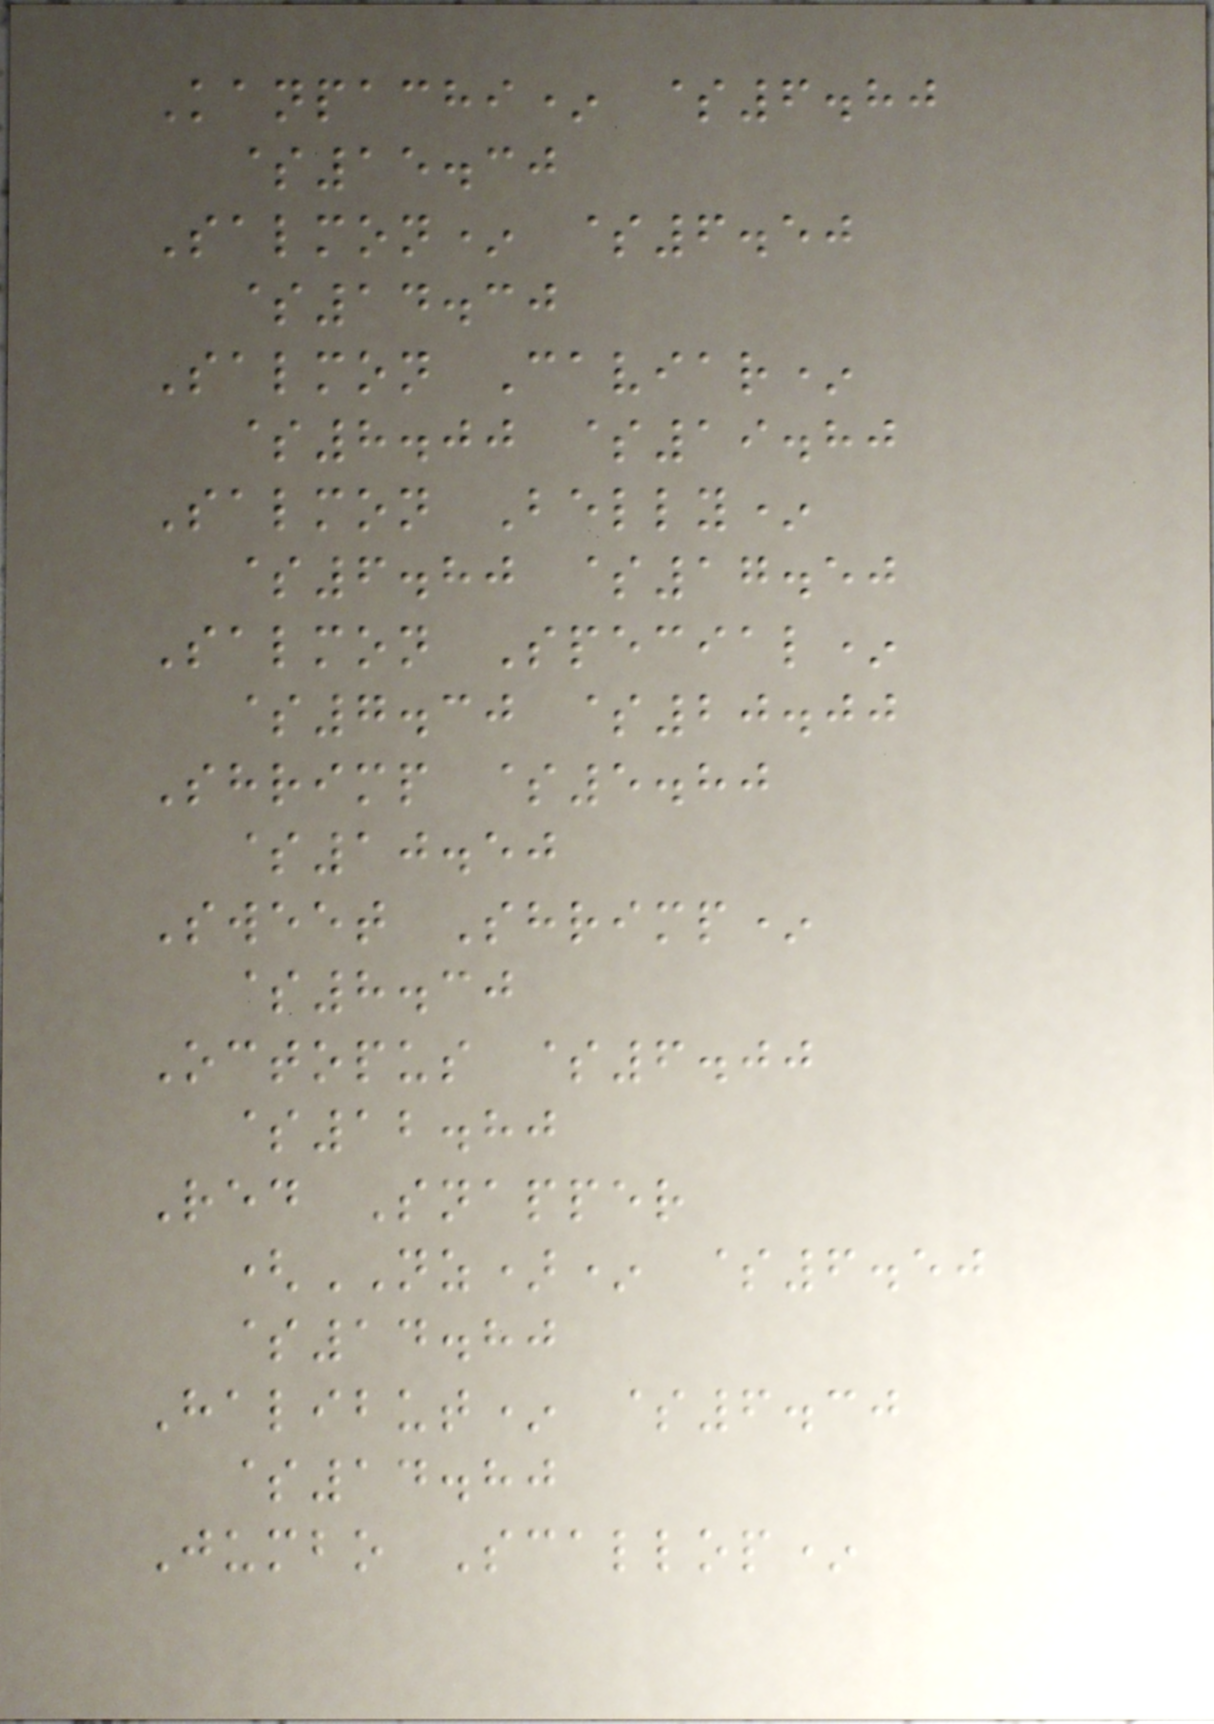Kanpachi* $6.80
$15.30
Salmon* $6.50
$14.30
Salmon Caviar*
$8.00 $19.80
Salmon Belly*
$6.80 $17.50
Salmon Special*
$7.30 $20.00
Shrimp $5.80
$10.50
Sweet Shrimp*
$8.30
Octopus $6.00
$12.80
Red Snapper
(NZ)* $6.50
$14.80
Halibut* $6.30
$14.80
Jumbo Scallop*
